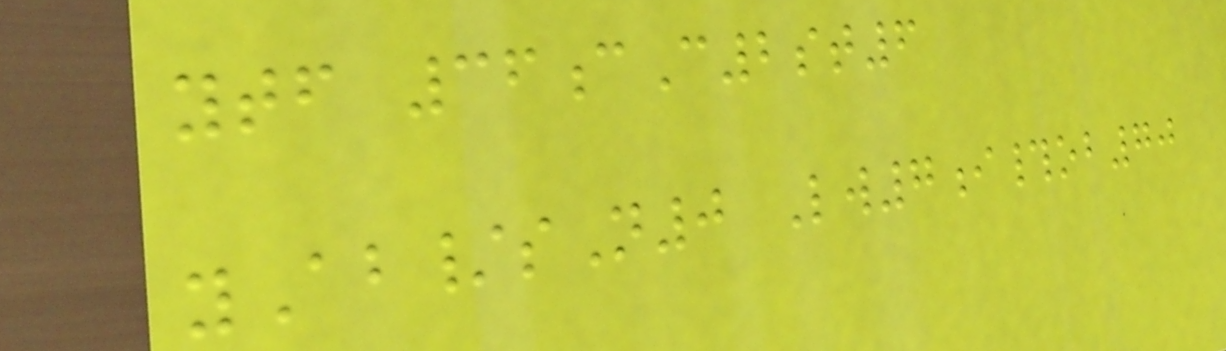ytf 36cC2st6
yAb/sN0 Lw7i#ob70
